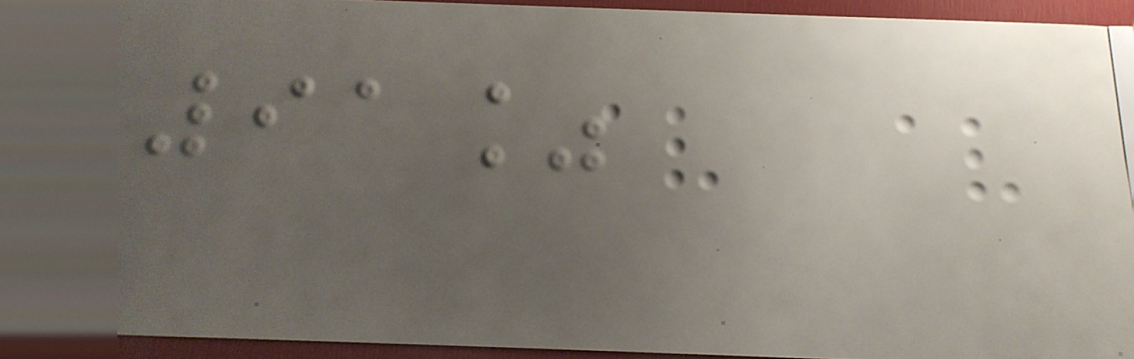91%
